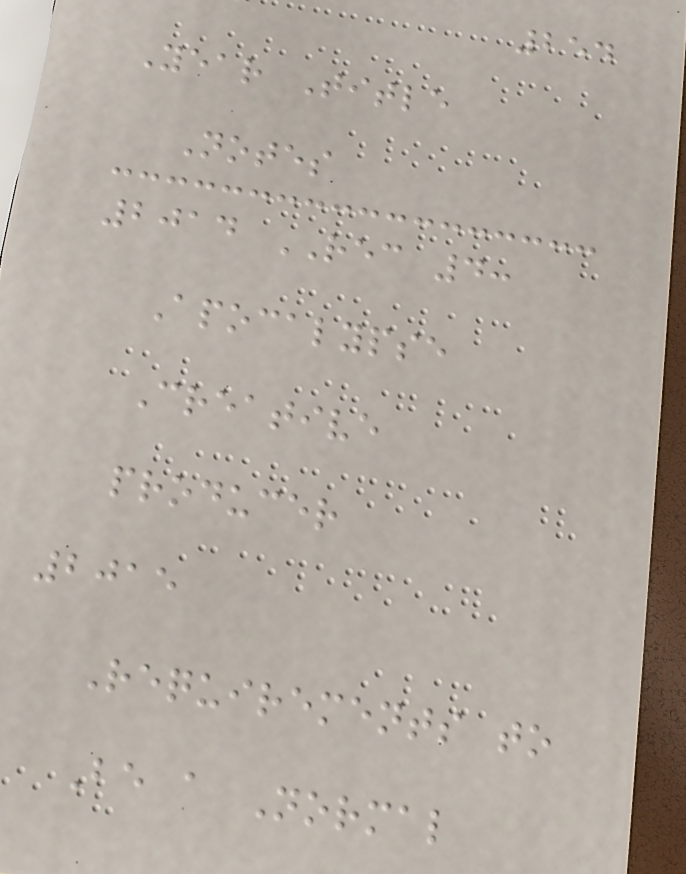254
Year Title
Notes
2014 REC 4:
Apocalypse
Creative
producer
2015
Requirements to
Be a Normal
